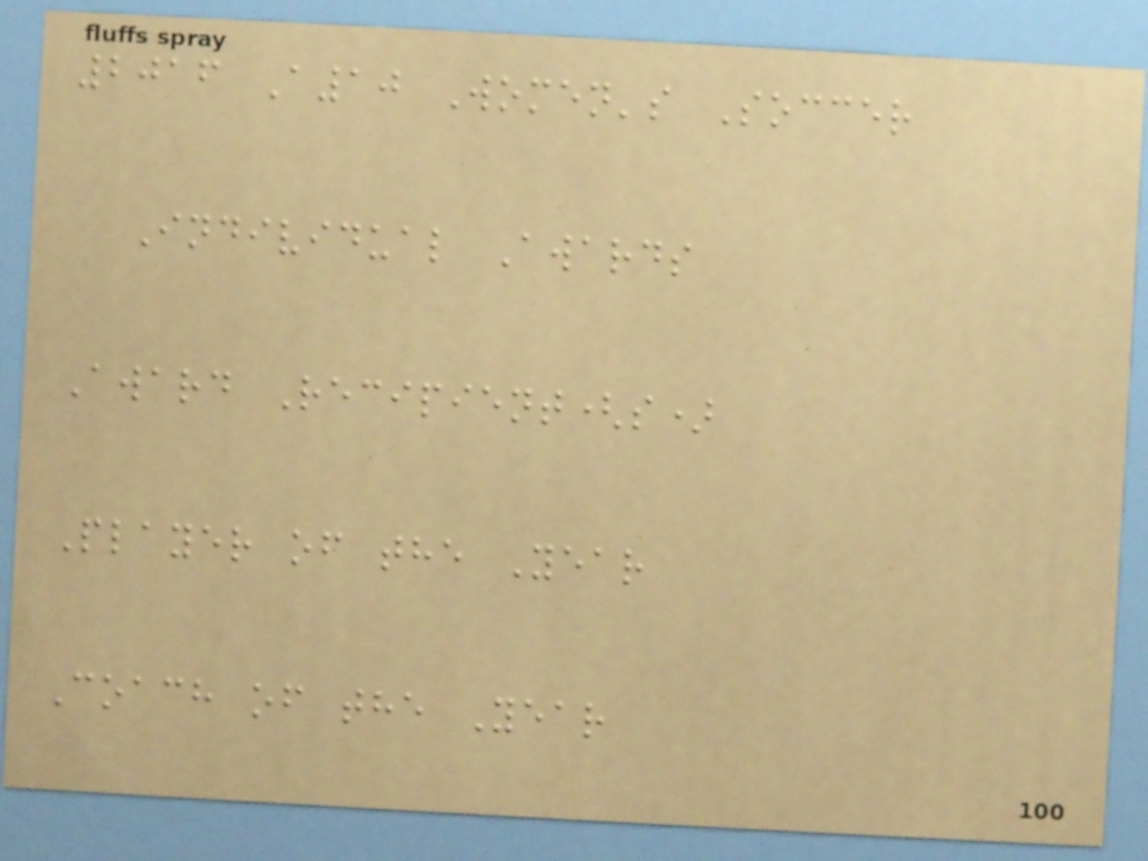2016 A10 Women's Soccer
Individual Awards
Award Recipient(s)
Player of the Year
Coach of the Year
